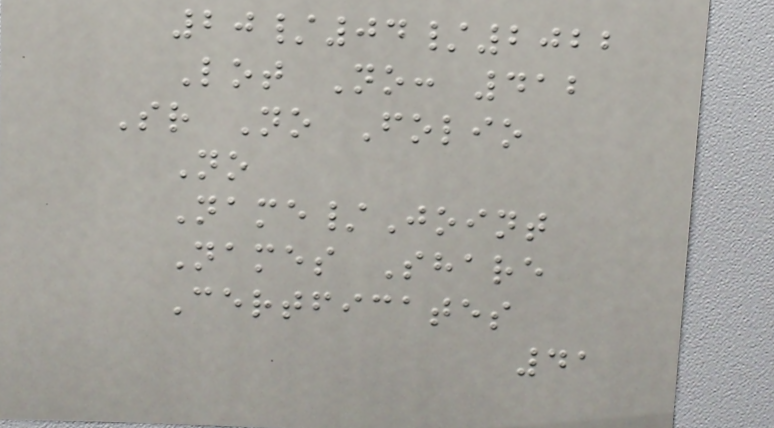20/04/2022
Lot No: 412
Sr No Folio
No
Name/Joint
Names Share
Certficates
41
